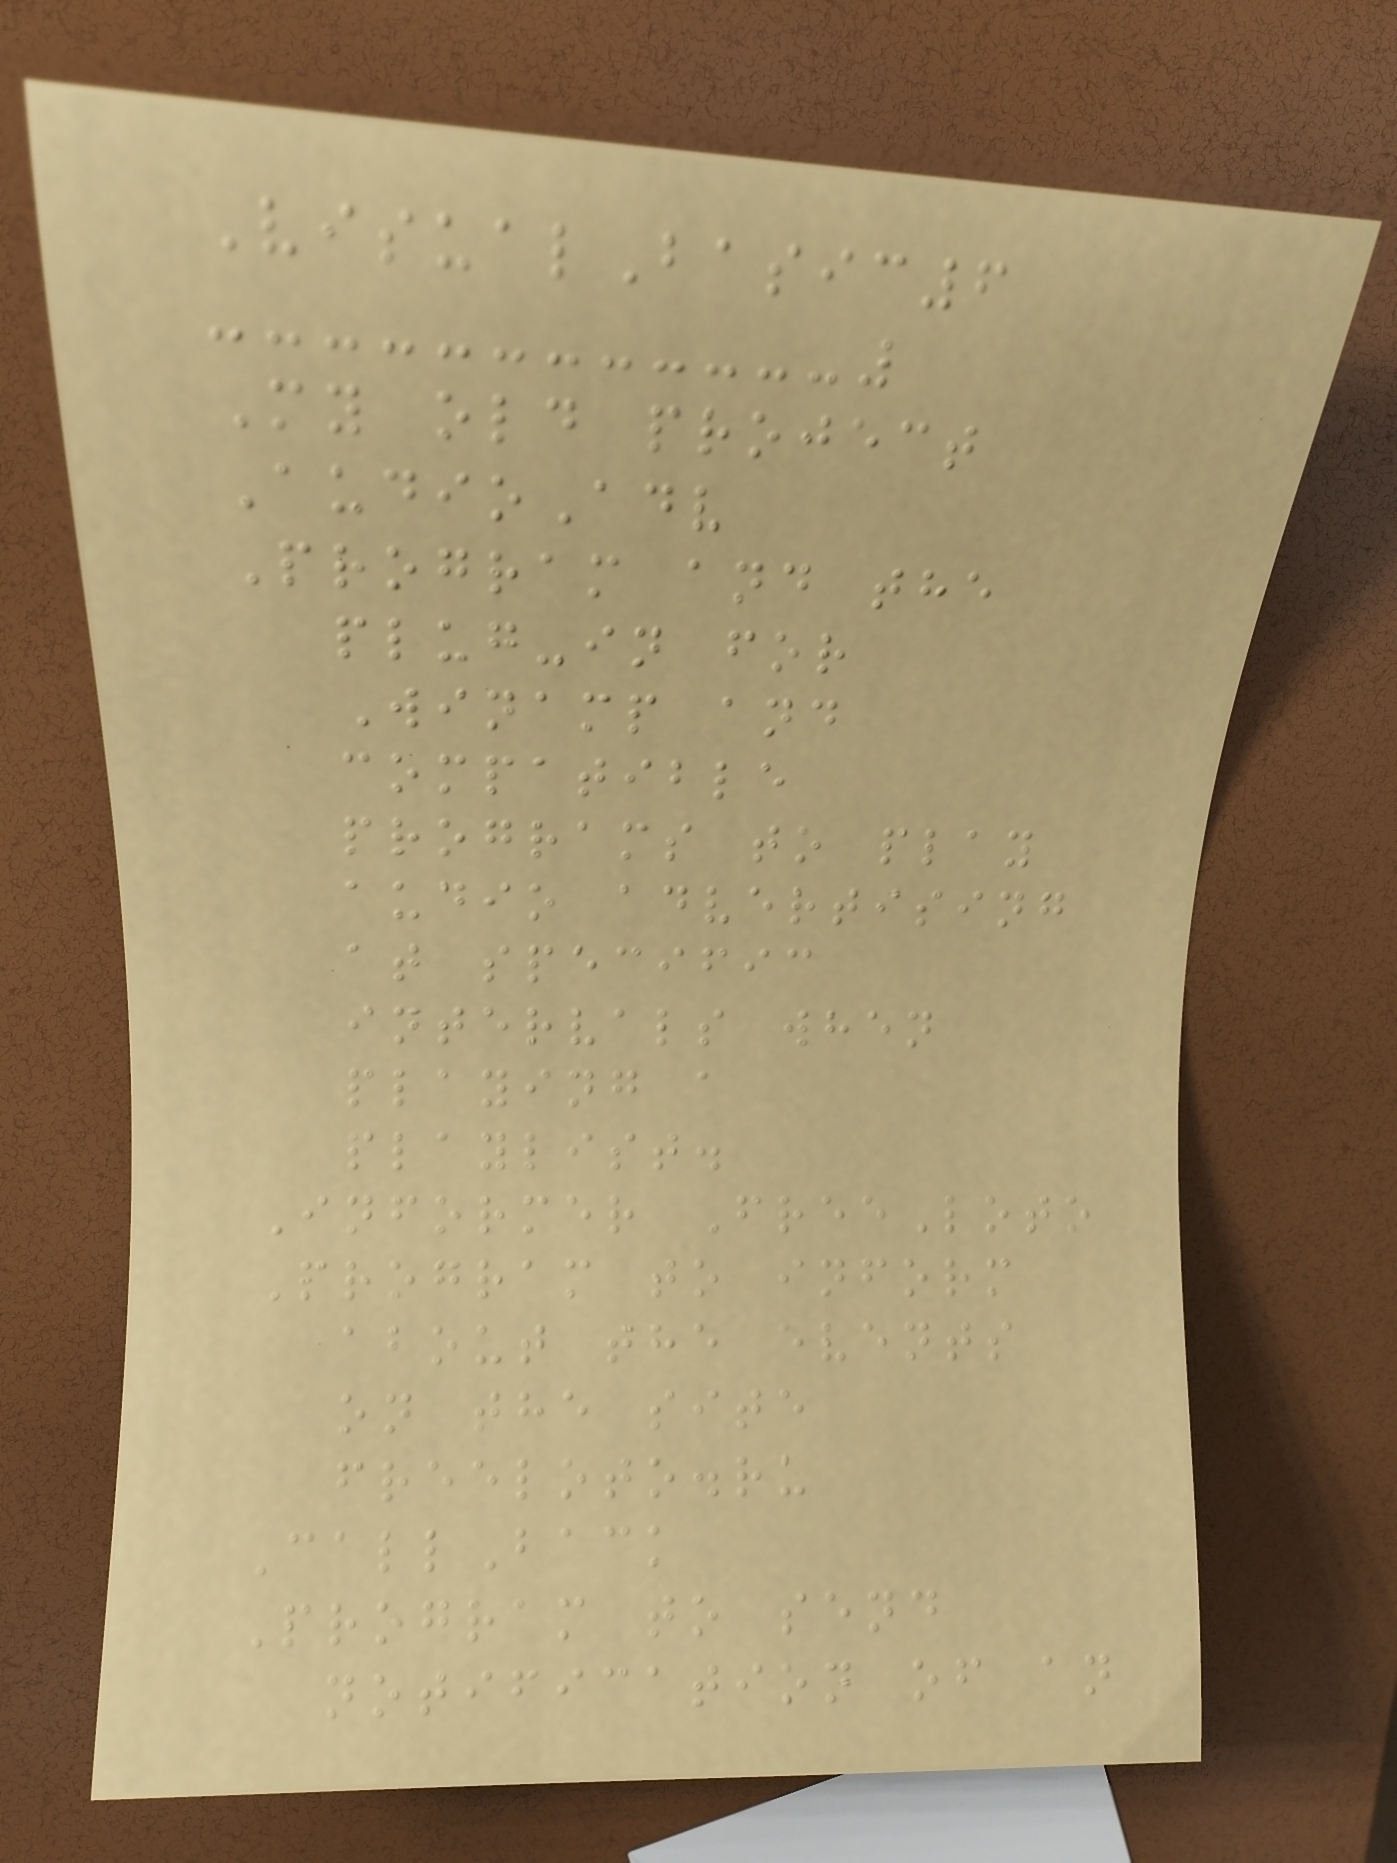VisualBasic6
My old project
AudioAdv
Program and the
plug-in for
Winamp and
compatible
programs to play
audio advertising
at specific
intervals when
playing a
playlist.
Informer FreeLoto
Program to inform
about the events
on the site
freeloto.ru
CallBack
Program to send
notification of an
